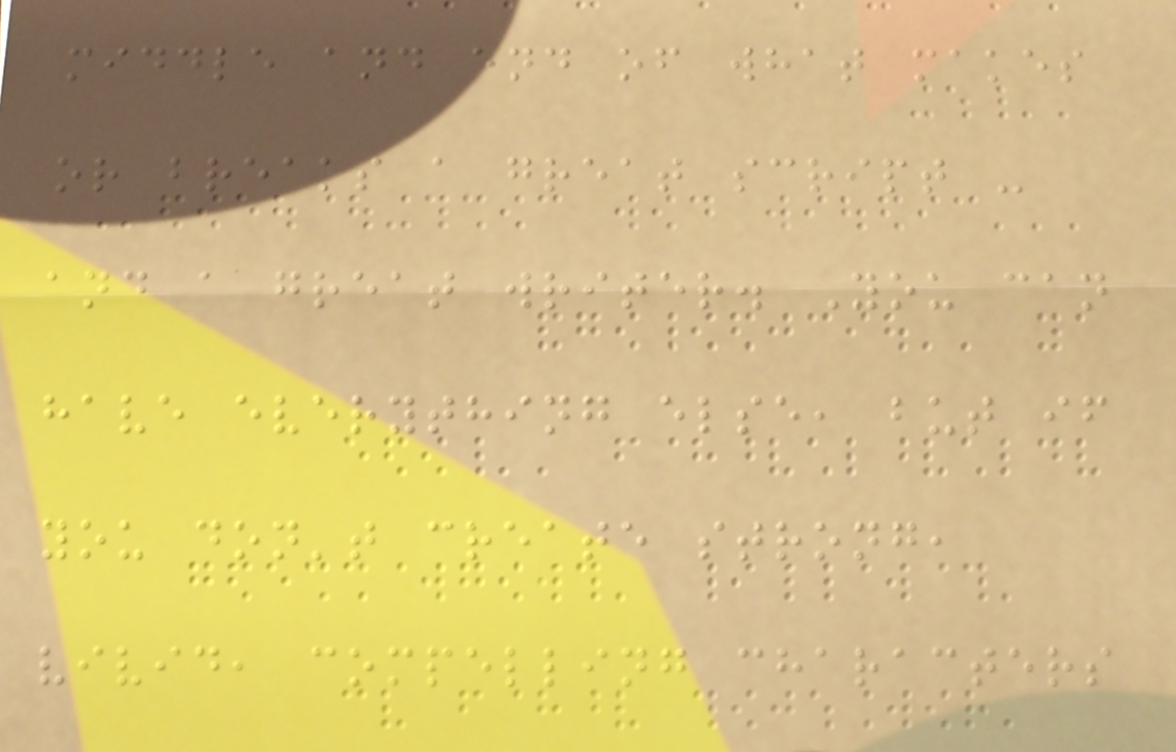middle and end of what makes
or breaks a great script -
and a great writer. You can
have everything else, but if
you don't create strong,
vivid, compelling characters
